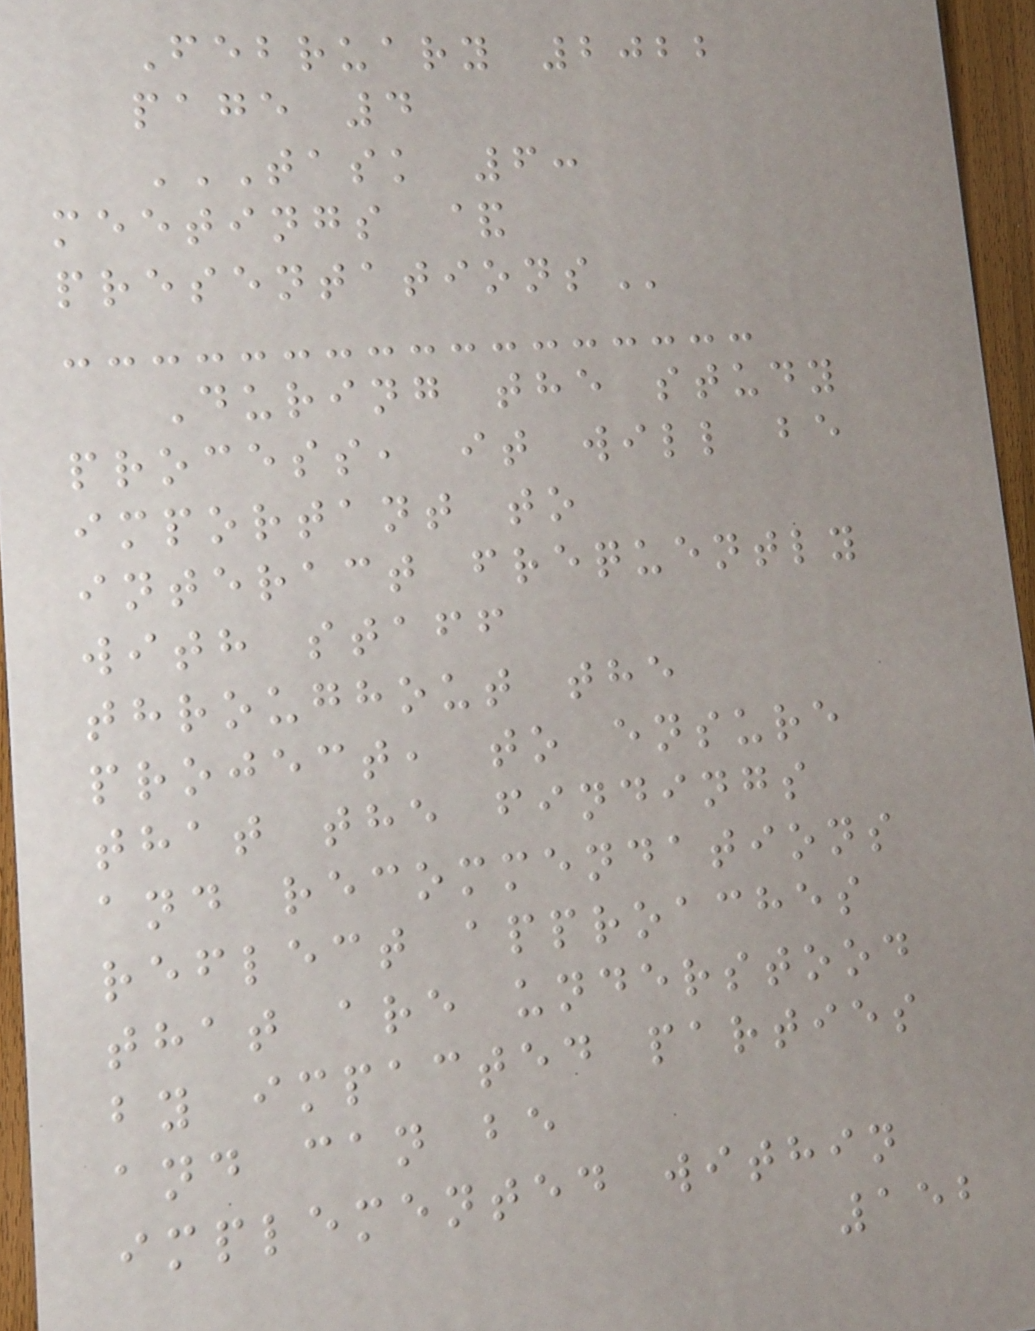February 2022
page 4
TASK 6:
MEETINGS &
PRESENTATIONS
During the study
process, it will be
important to
interact frequently
with staff
throughout the
project, to ensure
that the findings
and recommendations
reflect approaches
that are understood
by impacted parties
and can be
implemented within
152
